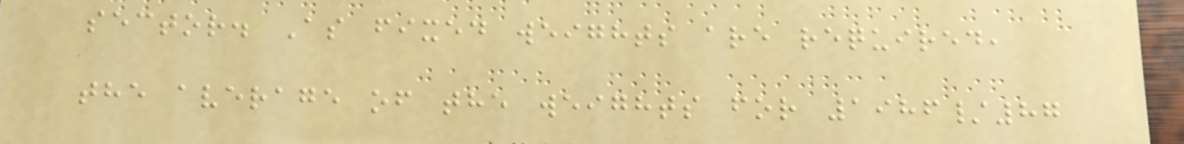sector. As fixed weights are required,
the average of the weights for 1986/87
